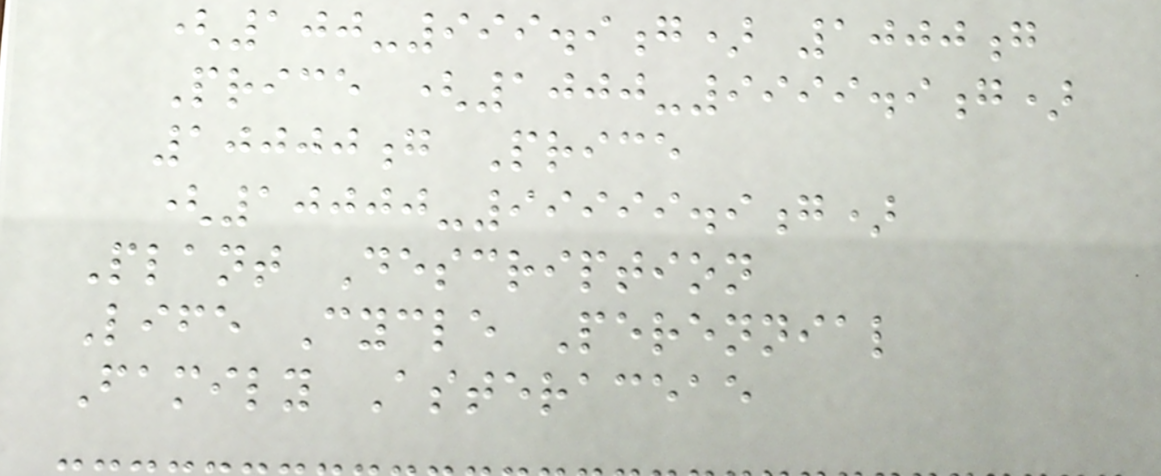(100-999.9g) 1000g
Price (1000-9999.9g)
10000g Price
(10000-99999.9g)
Plant Description
Life Cycle Perennial
Family Asteraceae
